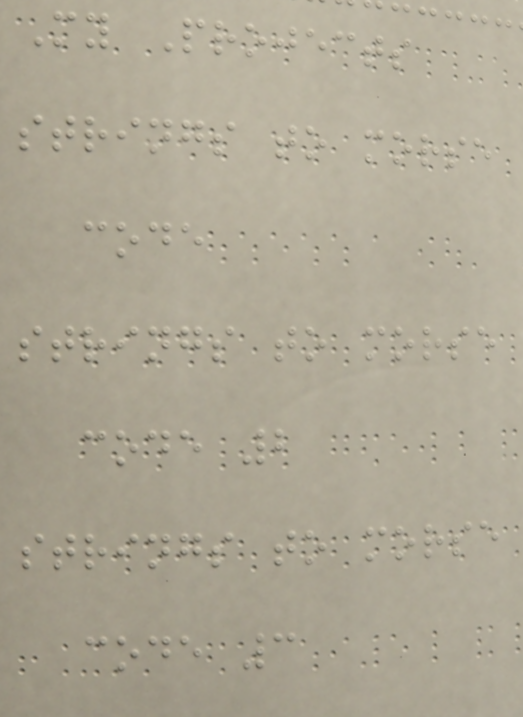My Projects
strings to morse
code
strings to morse
code 2
strings to morse
code 3
